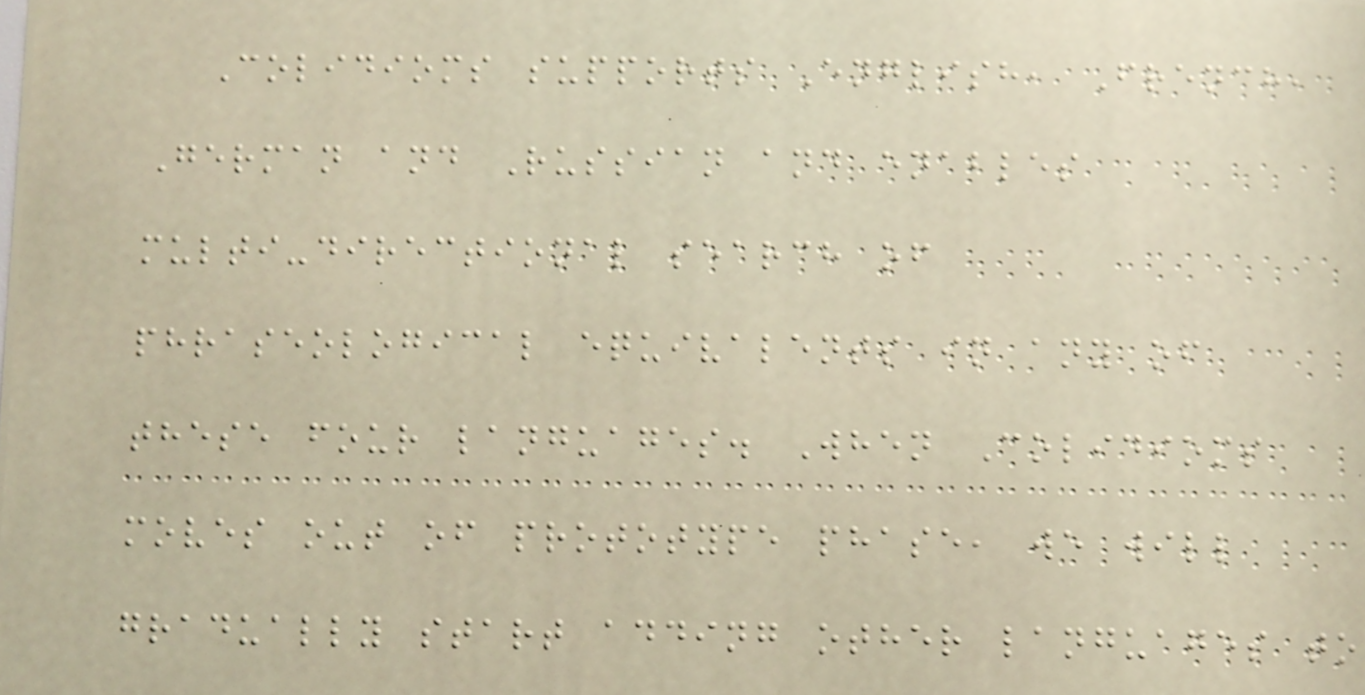Colidioms supports English, French,
German and Russian and enables
multi-directional search of
phraseological equivalents in any of
these four languages. When Colidioms
moves out of prototype phase, we will
gradually start adding other languages to
